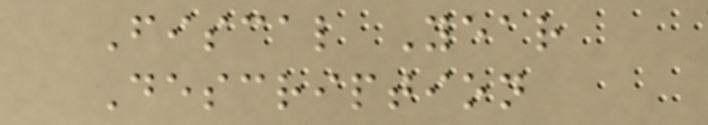Fiscal Year
Description
